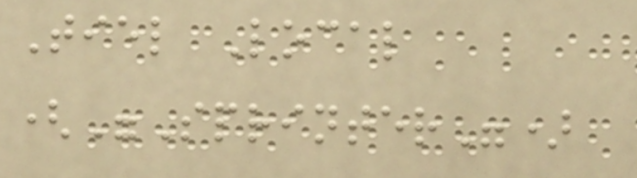Tiel Local
("Sprinter")
